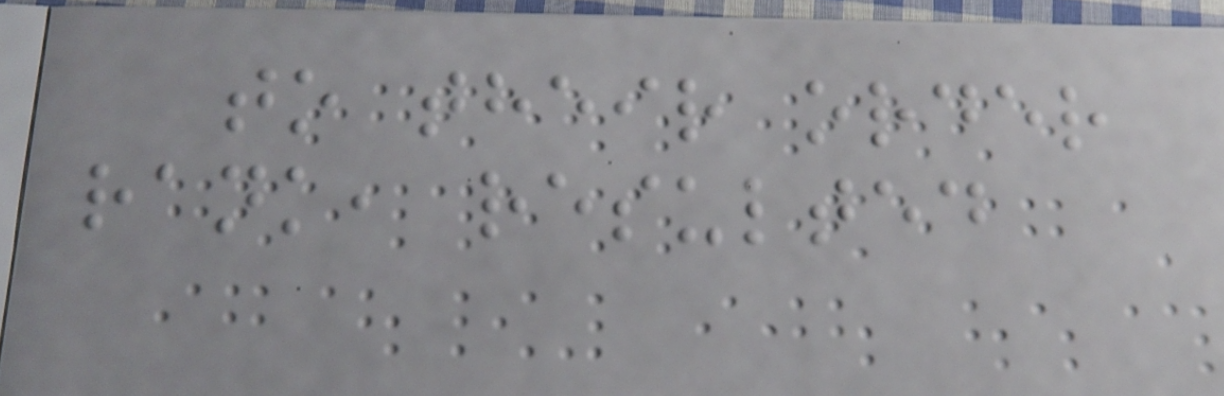to their order
rank, resulted
